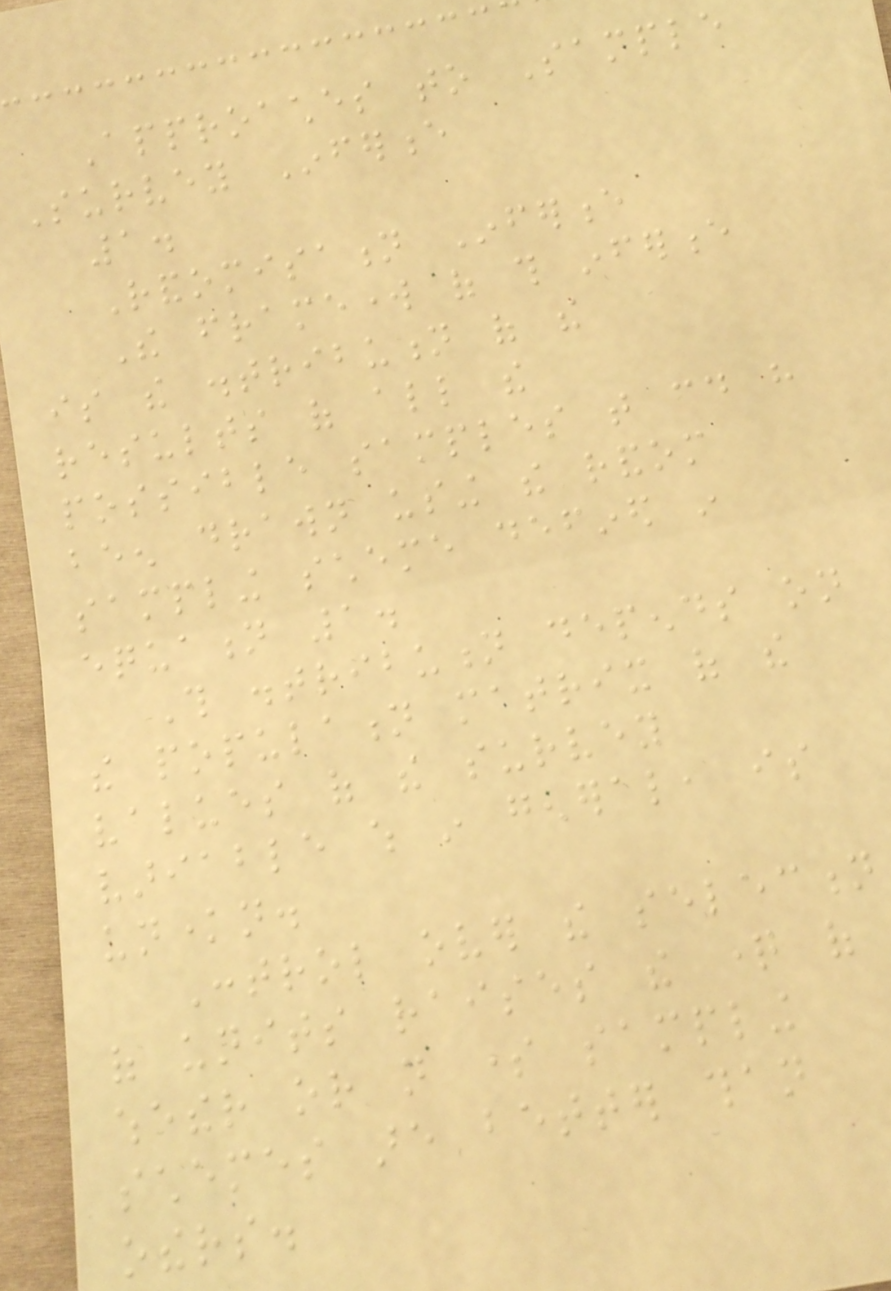Approaches to Sample
Survey Inference
1.
Randomisation Inference
The framework of this inference
is the distribution of the
results of all the
possible samples that could have
been drawn using the random
sampling scheme defined in
equation 1.
This distribution depends on
the population matrix of the
values of the survey
variable which in general, is
unknown.
Control over the selection
of units raises the question of
whether or not some sampling
schemes are better than
others.
